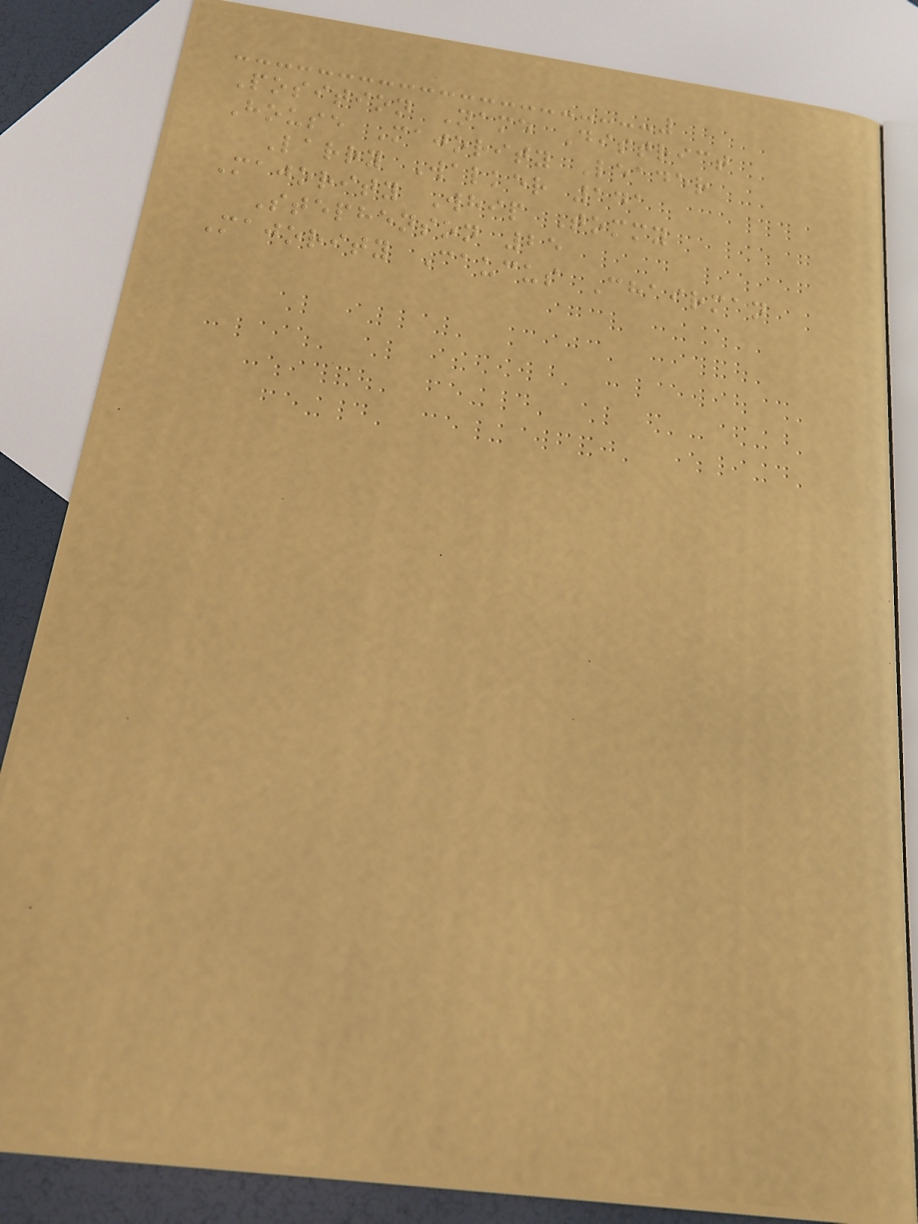Position Name District
House Majority Leader
Larry Walker 141
Majority Whip Tommy
Stephenson 25
Majority Caucus Chairman
